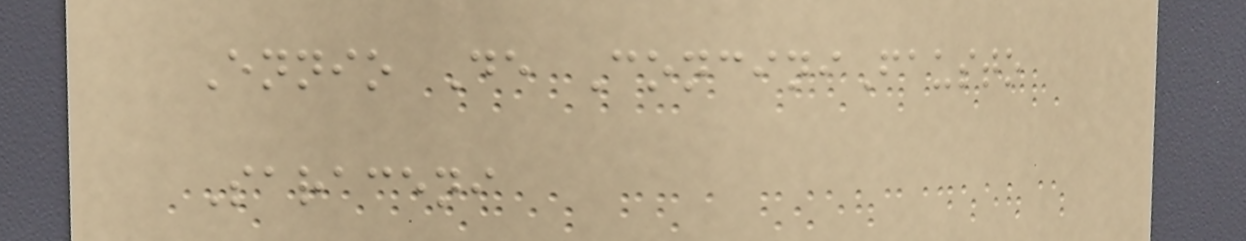Ennio De ConciniFausto
Saraceni
